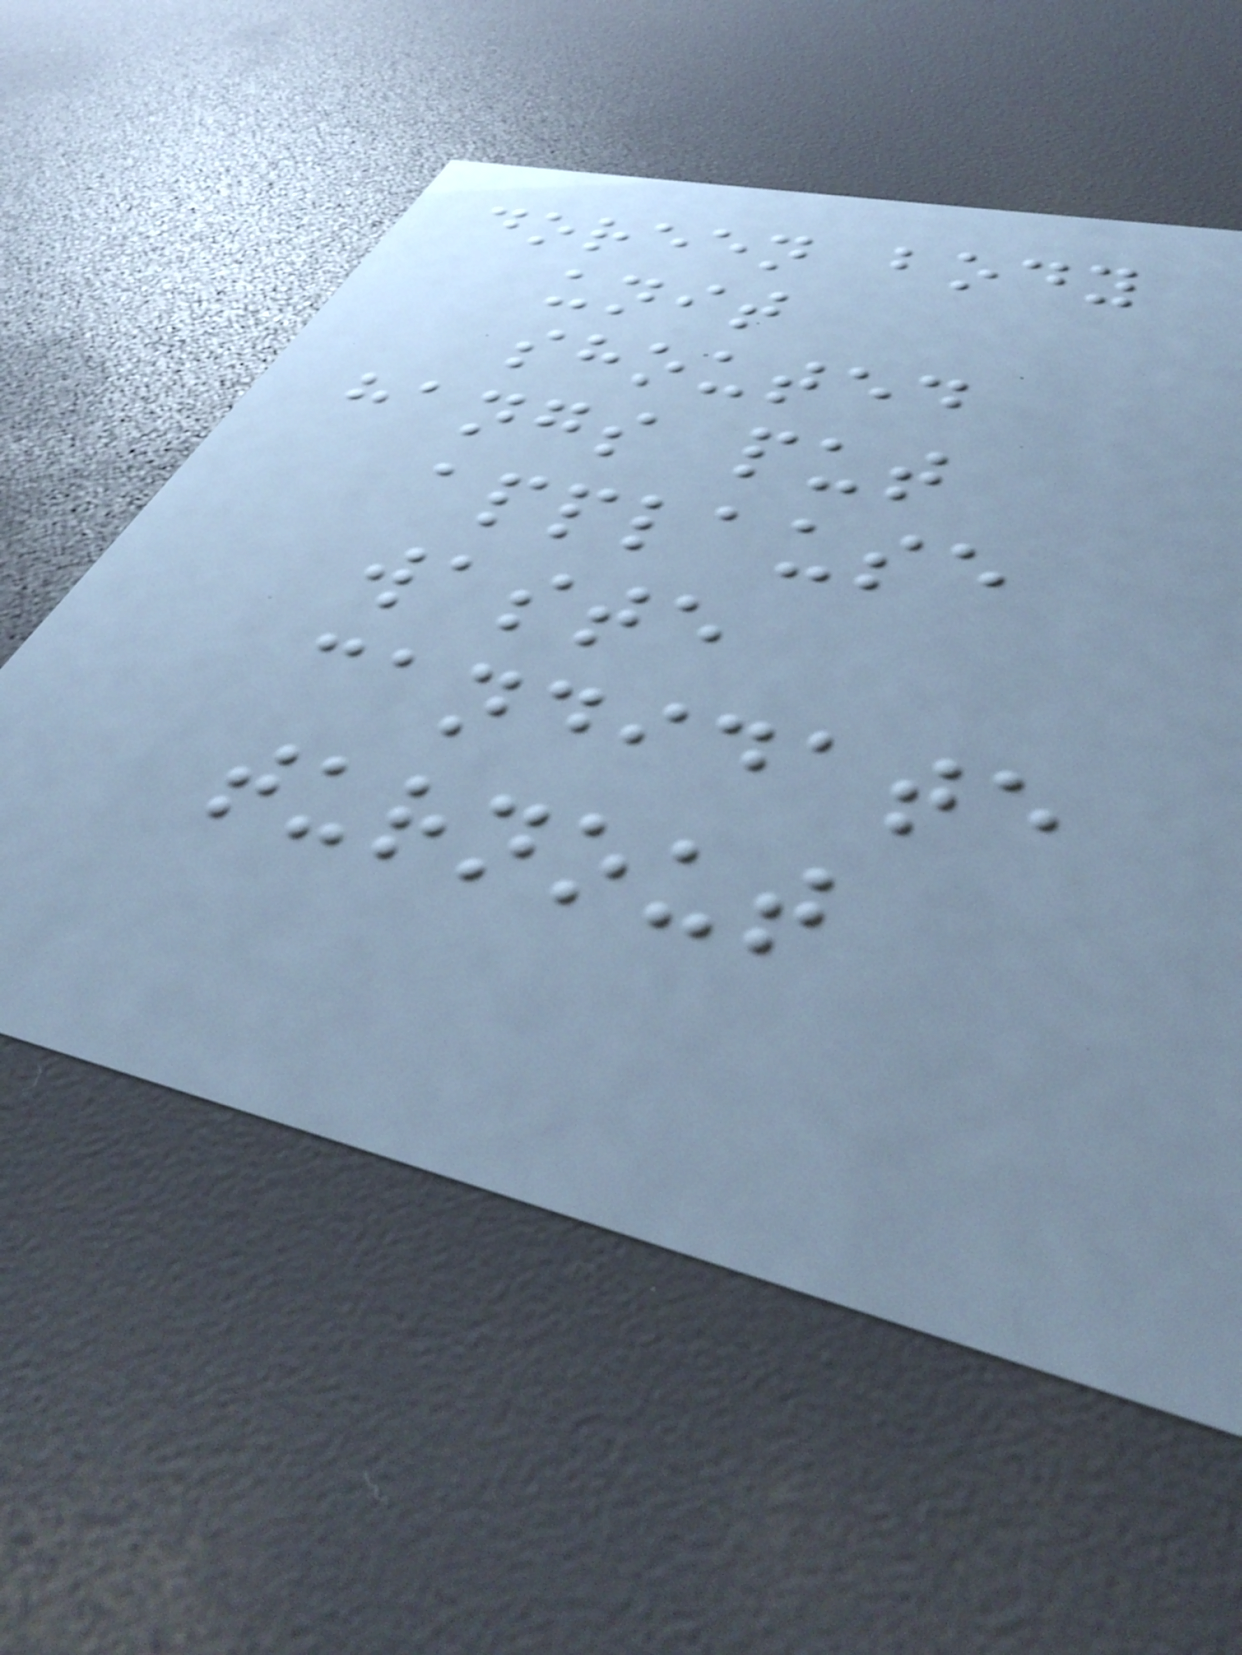doreen body
unit
shouted
hangs put
applause
waste
candidate
turnout
